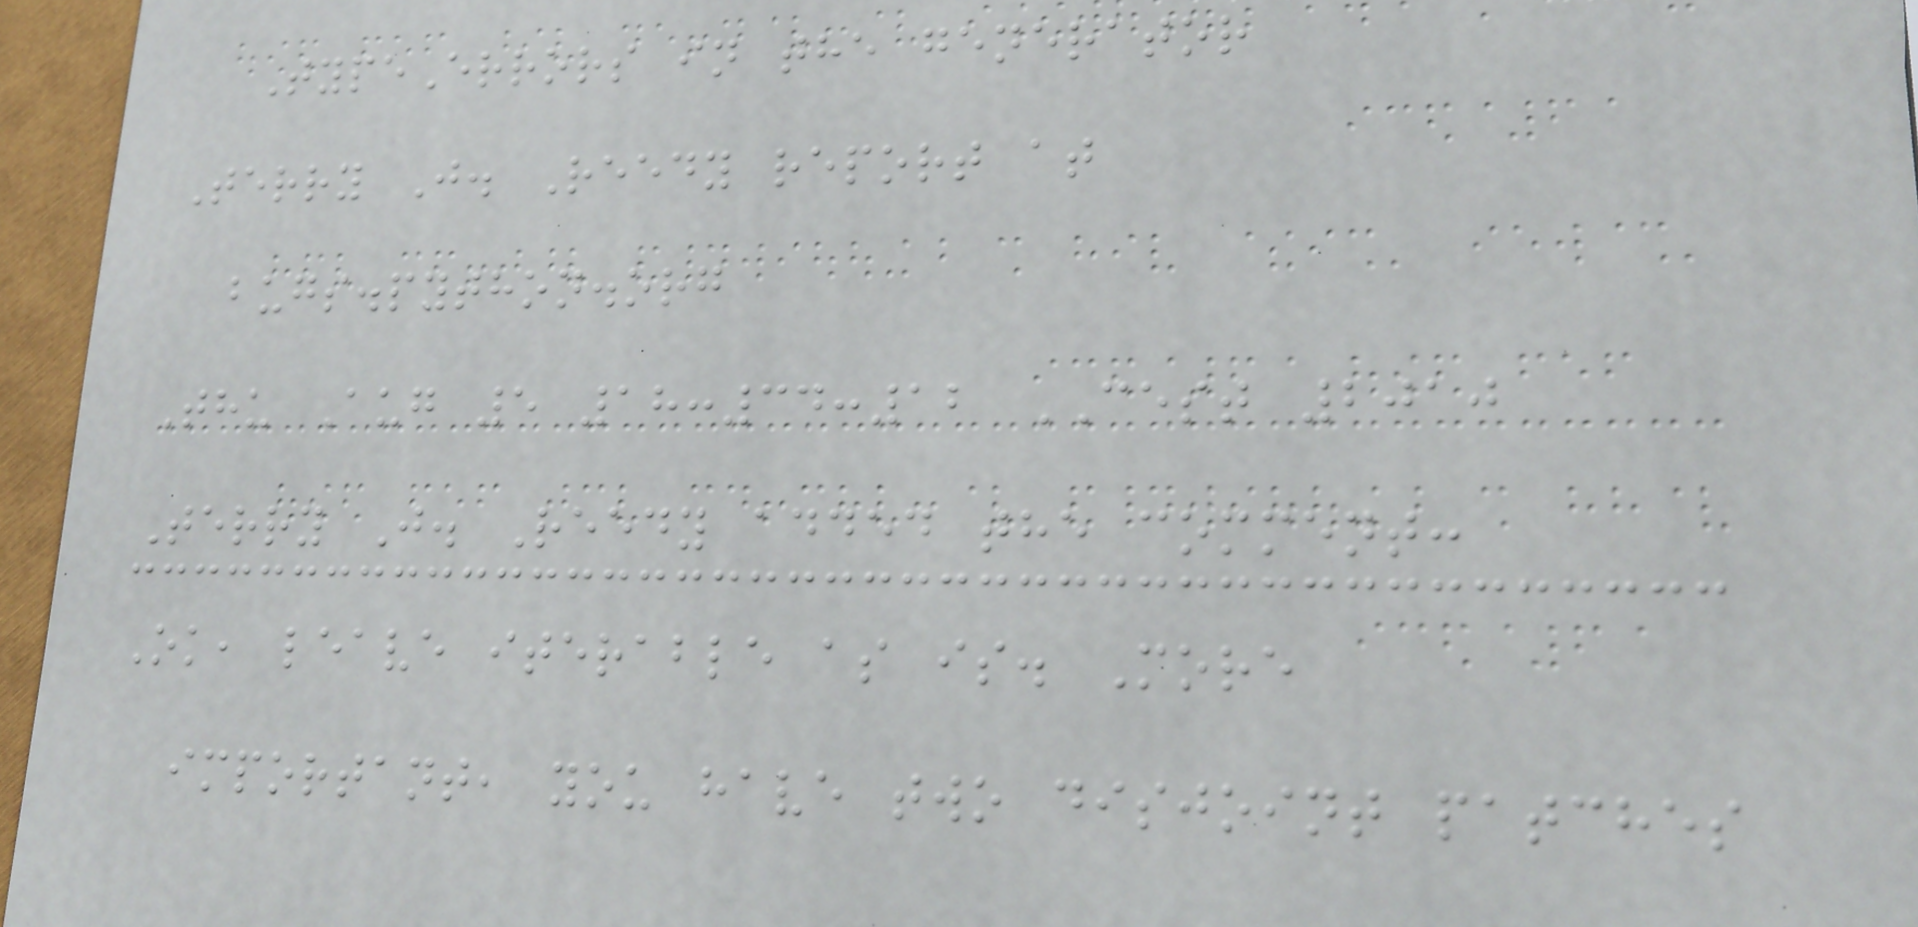TypeErrors in the generator
Terry J. Reedy report at
bugs.python.org
Thu Aug 5 18:34:12 CEST 2010
Terry J. Reedy added the comment:
Ok, leave iterable as is. More
important, you have two disjoint patches
